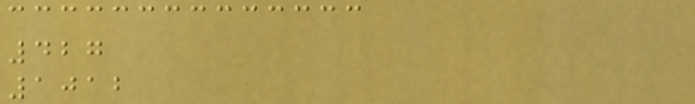427
1012
